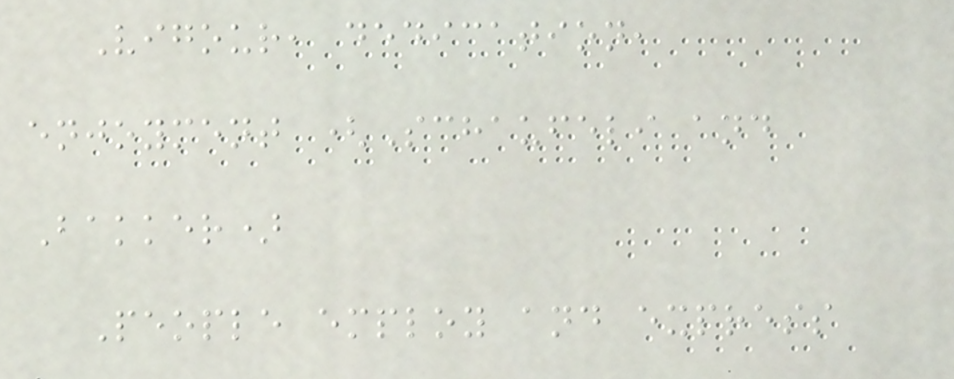Vigour, dedication,
enjoyment (Schaufeli and
Bakker)
People employ and express
